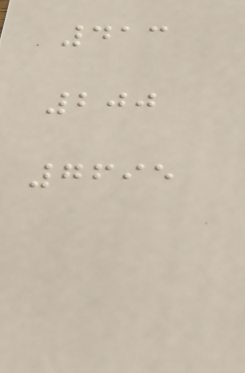413
200
7695
